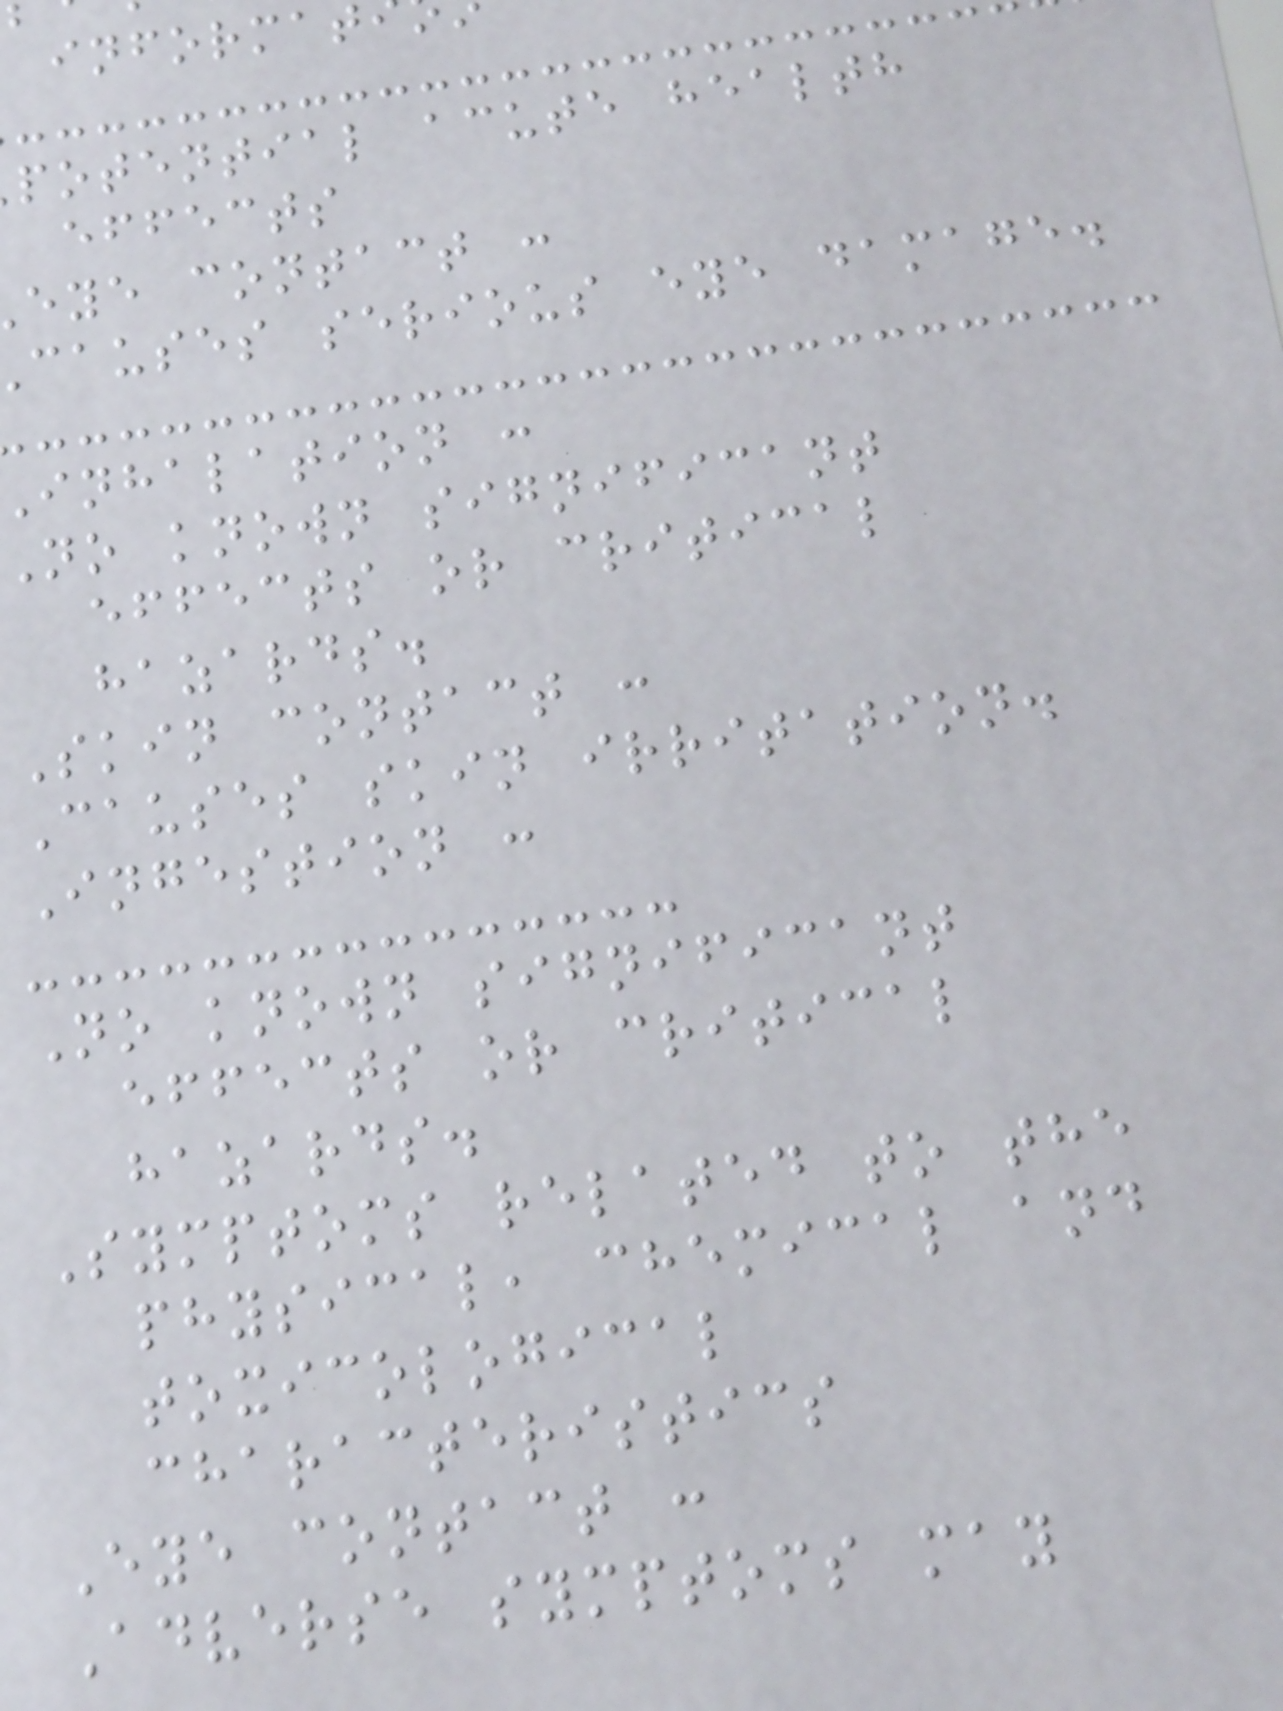informat
potential acute health
effects
eye contact :
causes serious eye damage.
inhalation :
No known significant
effects or critical
hazards.
Skin contact :
Causes skin irritation.
Ingestion :
No known significant
effects or critical
hazards.
Symptoms related to the
physical, chemical and
toxicological
characteristics
Eye contact :
Adverse symptoms may
